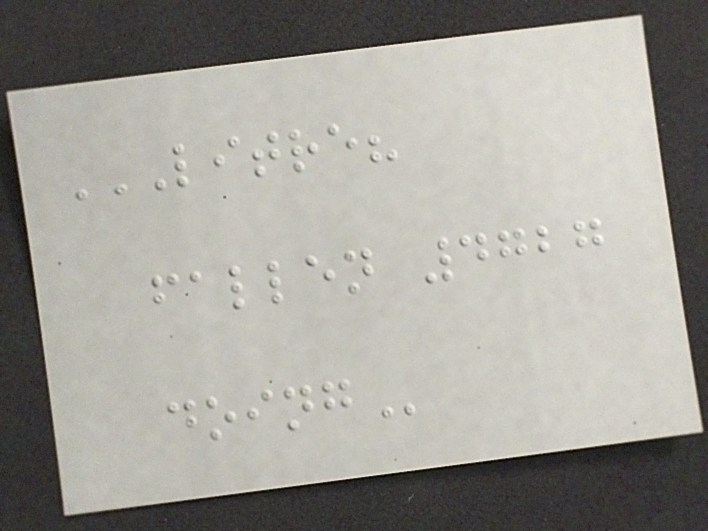LITRE?
FALLEN 4727
DOING
